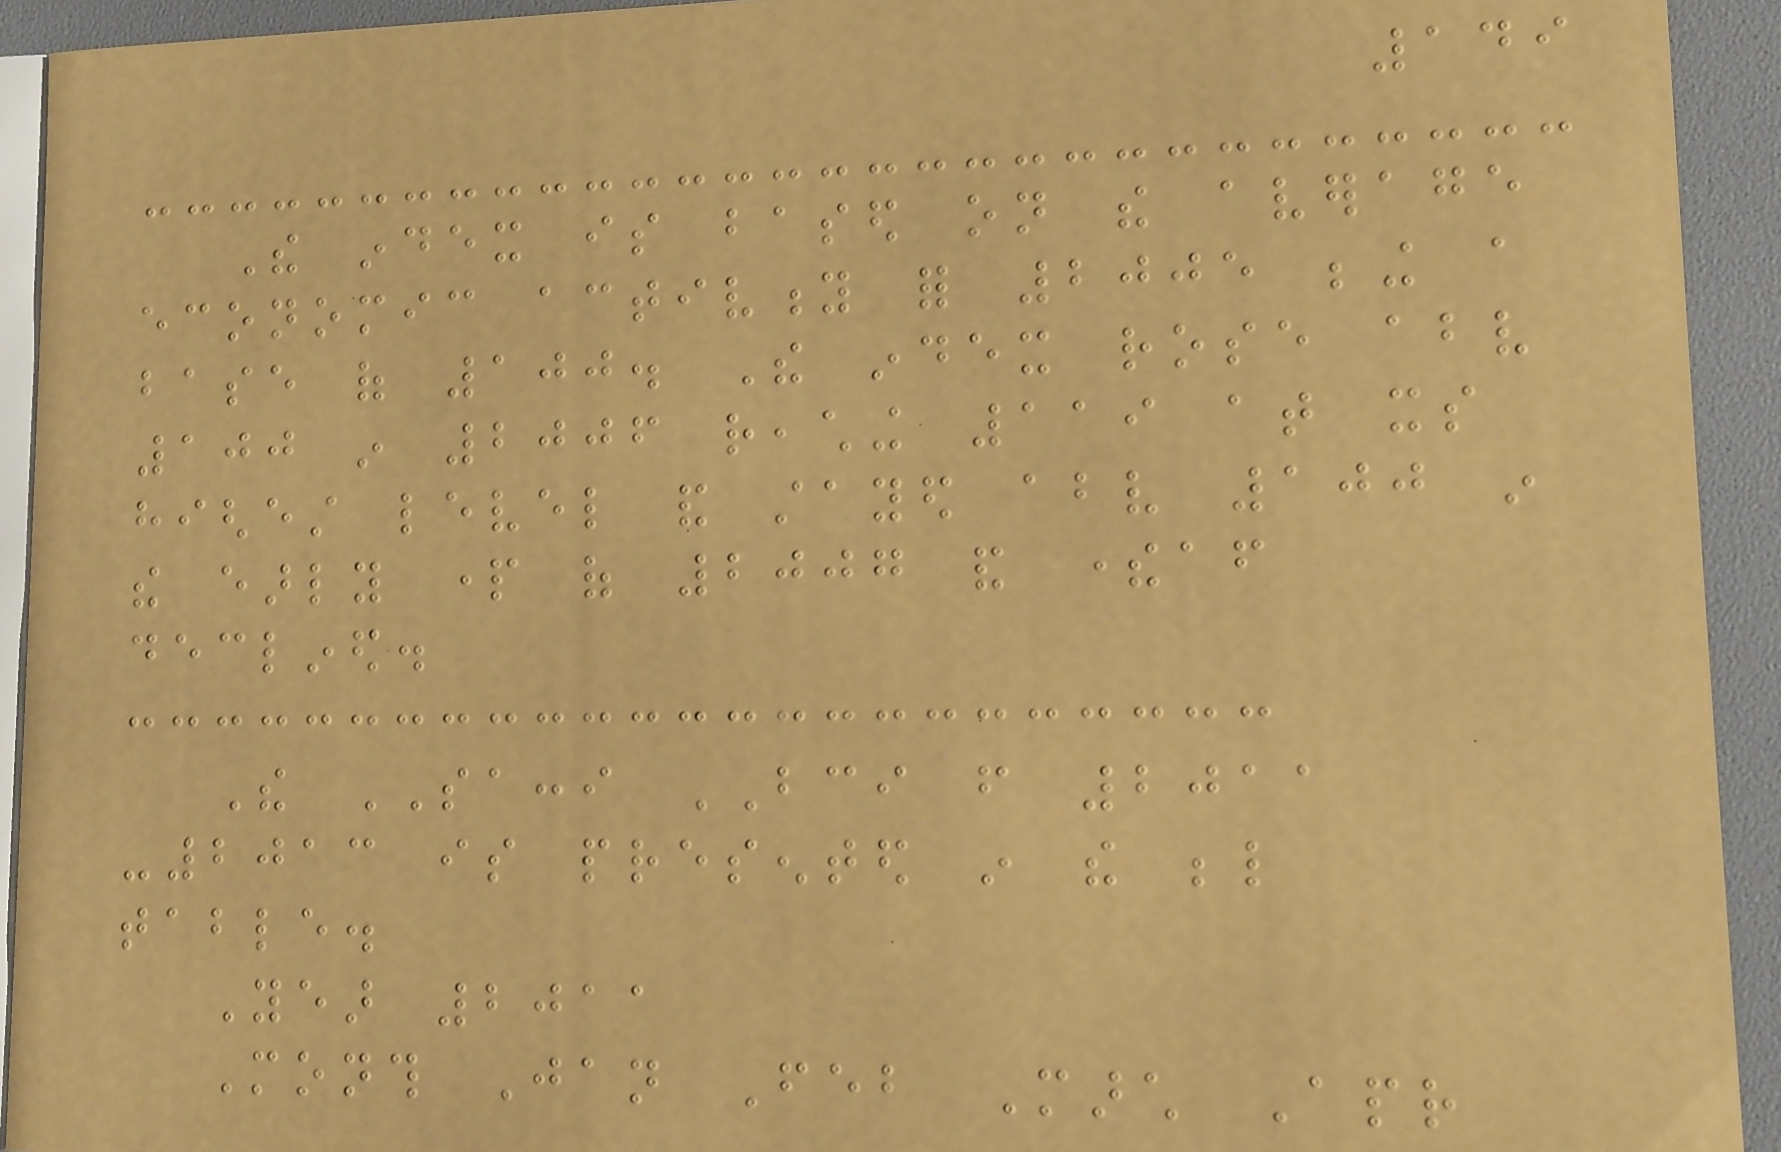149
The index is based on the average
economic activity for 2005 being a
base of 100. The index rose above
100 in 2006 reaching 119 at its
highest level and stayed above 100 in
the early part of 2007 and thereafter
declined.
The SACCI BCI from 2011
-2013 is presented in the below
table.
Year 2011
Month Jan Feb March Apr
